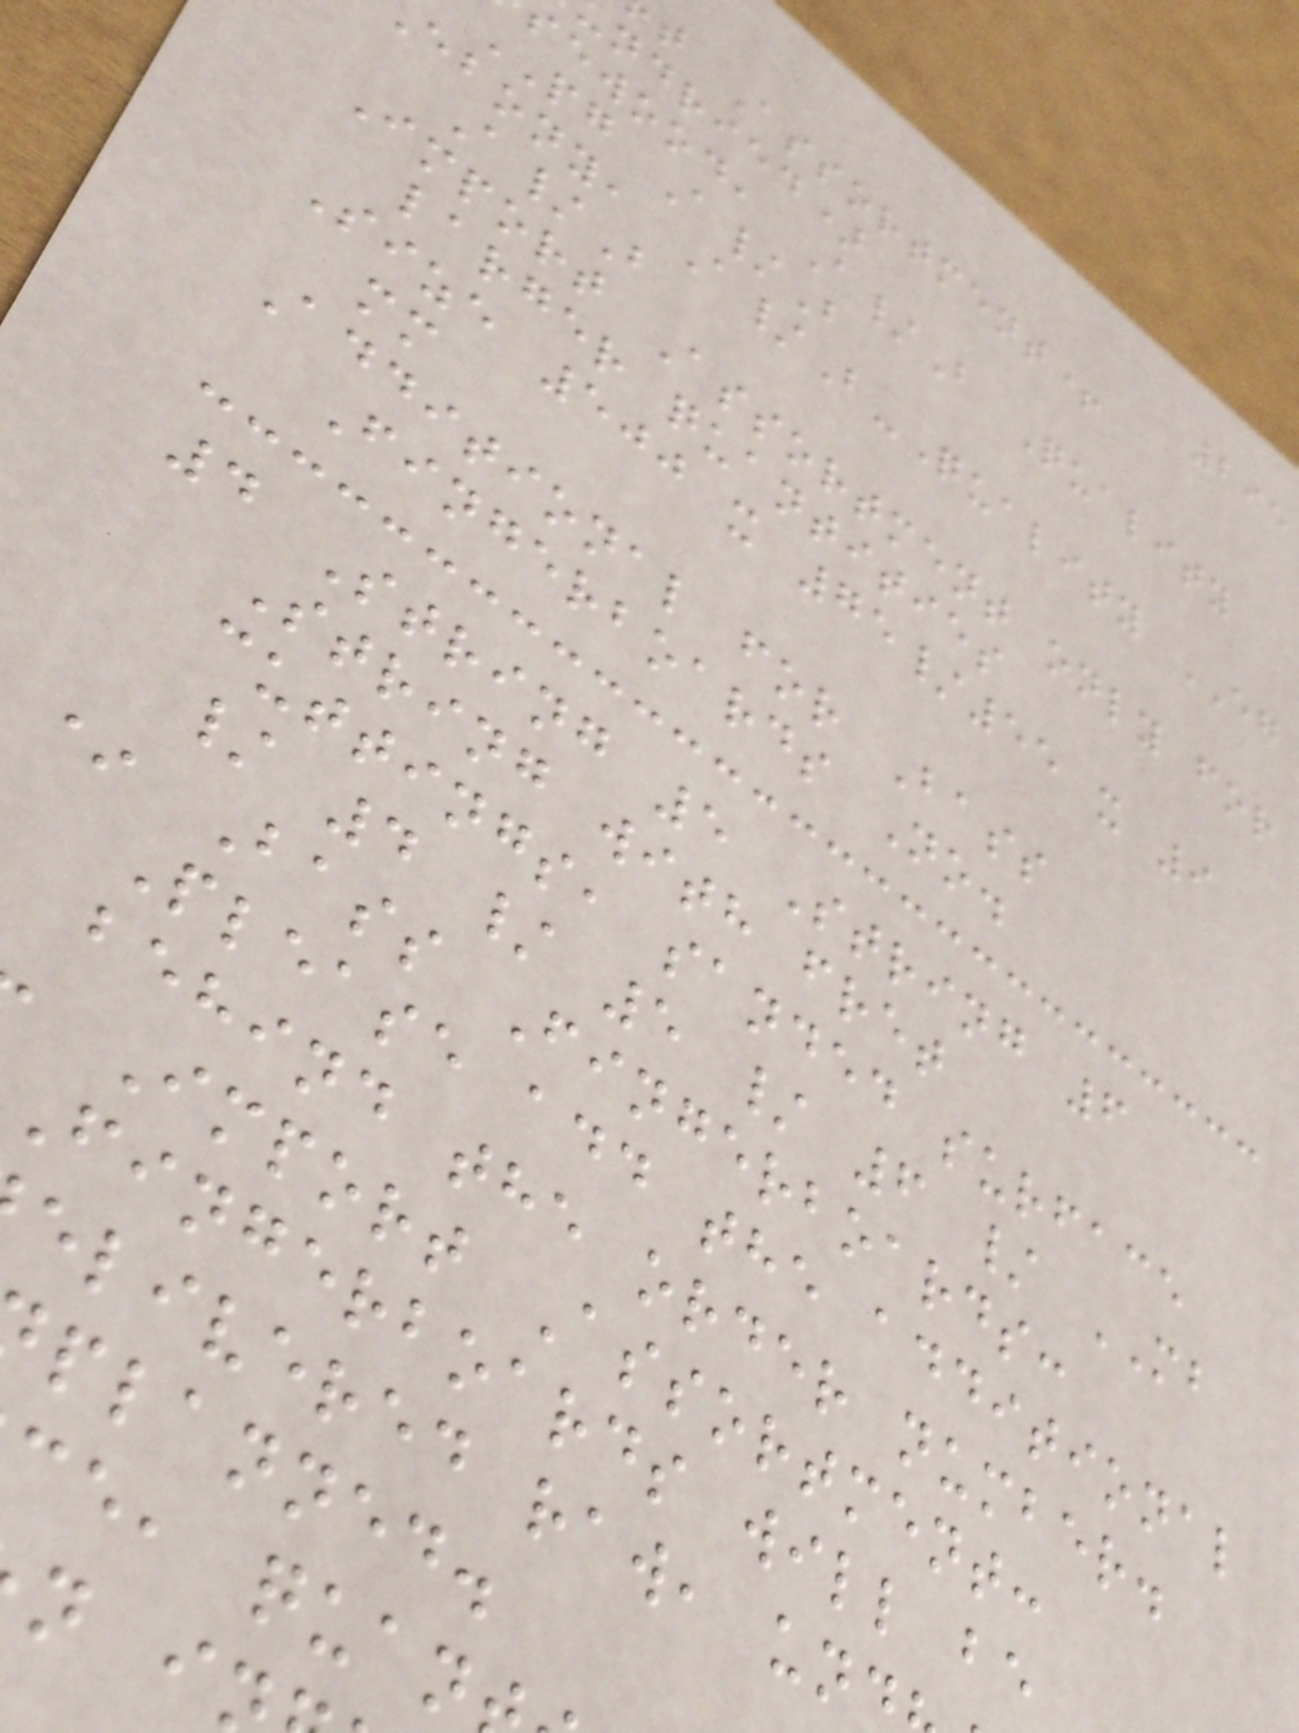295
t Assortment+
ndried)
sewood, A/B Quality
PG A/B
ebony, A/B-Quality EG
A/B
Import Assortment only for
larger quantities
Size 500 x 75/55 x 9
mm
Additional for Bass
Fingerboards No.
4 String 5 String 6
String with fret
cuttings, sanded surface
/ 4 / 5 / 6 / MB
* Bass Fingerboards:
Please add the additional
behind the order number.
Import Assortment:
Fingerboards will be
elivered raw, un
planned.
ce, quan
